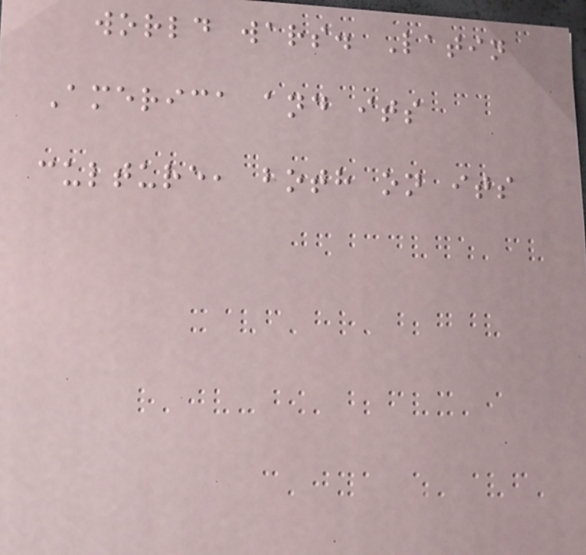world wars. Latin
America and its
culture, both on its
